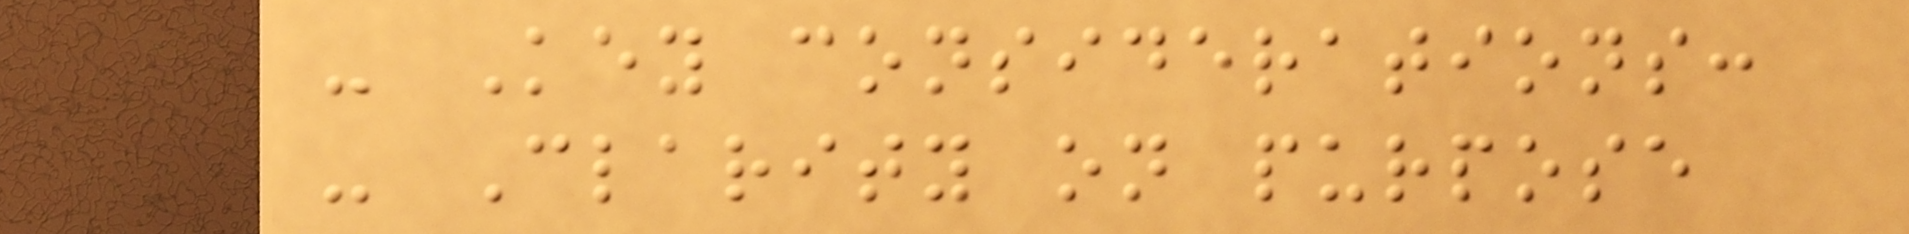- Key considerations:
- Clarity on purpose
